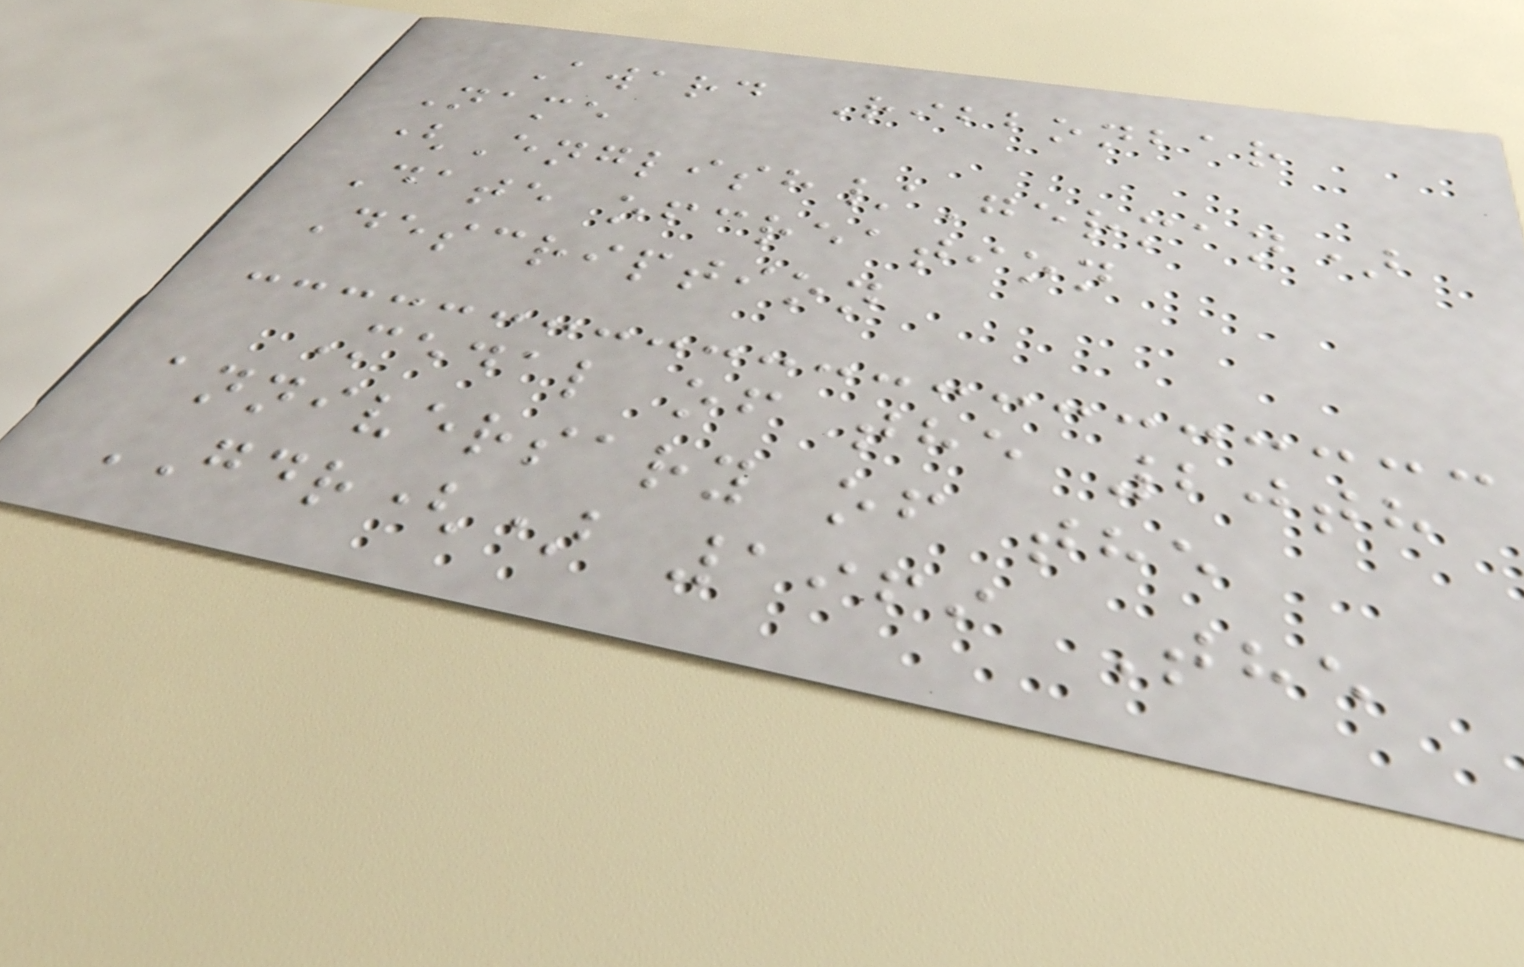Award Ribbonbar
Name
(English/German)
Date ofcreation
Description
Medal of the 20th
anniversary of the
GDR() 1969 The
